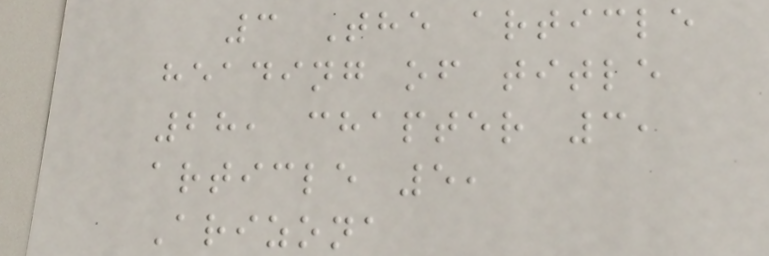3 The article
heading of title
28, chapter 3,
article 5,
Arizona
